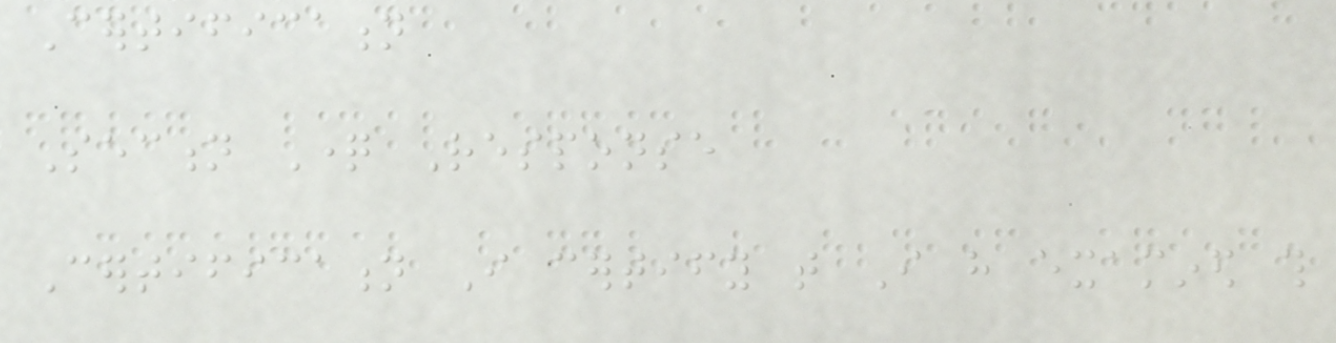Certification
Section Question Response
Certification I certify that I have examined this
